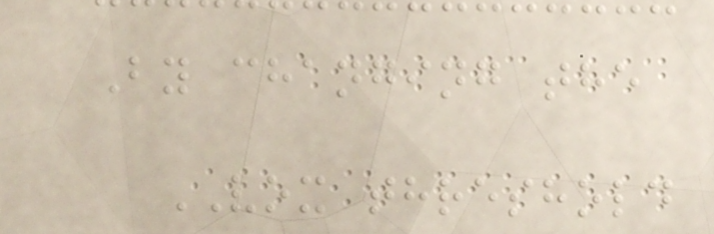By changing the
VOX threshold
